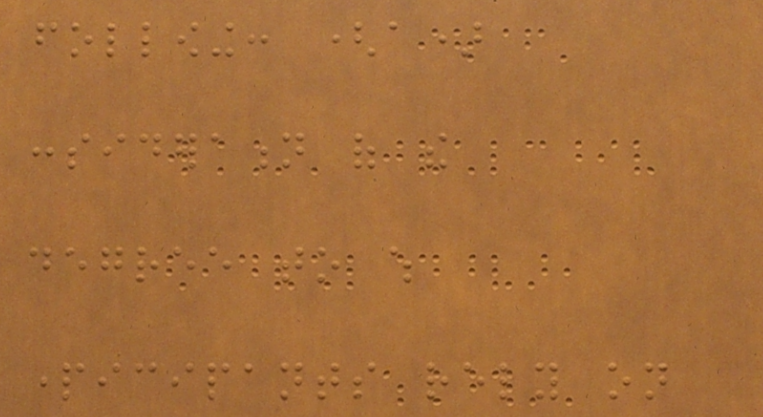following: (a)
consideration of the
degree to which
participants rely on
